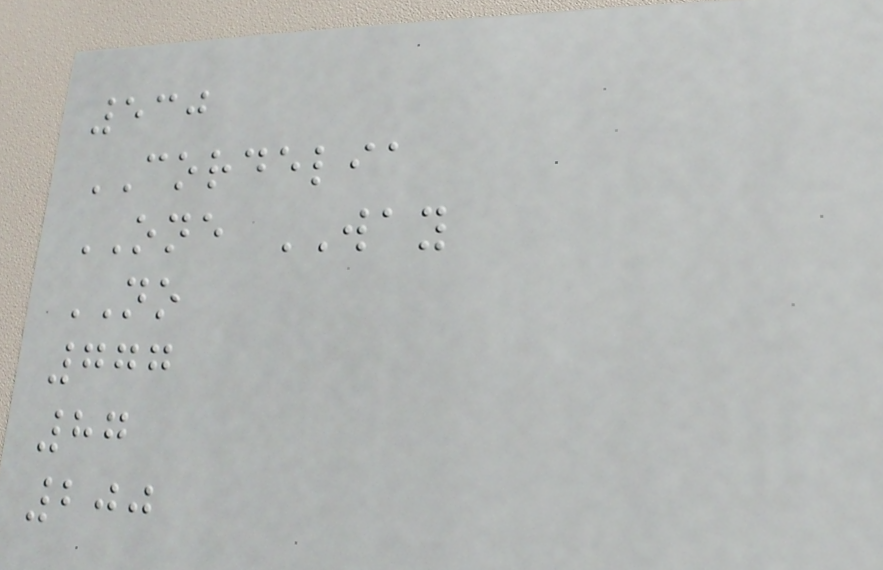530
CORDELIA
ONE WAY
NO
777
87
200
